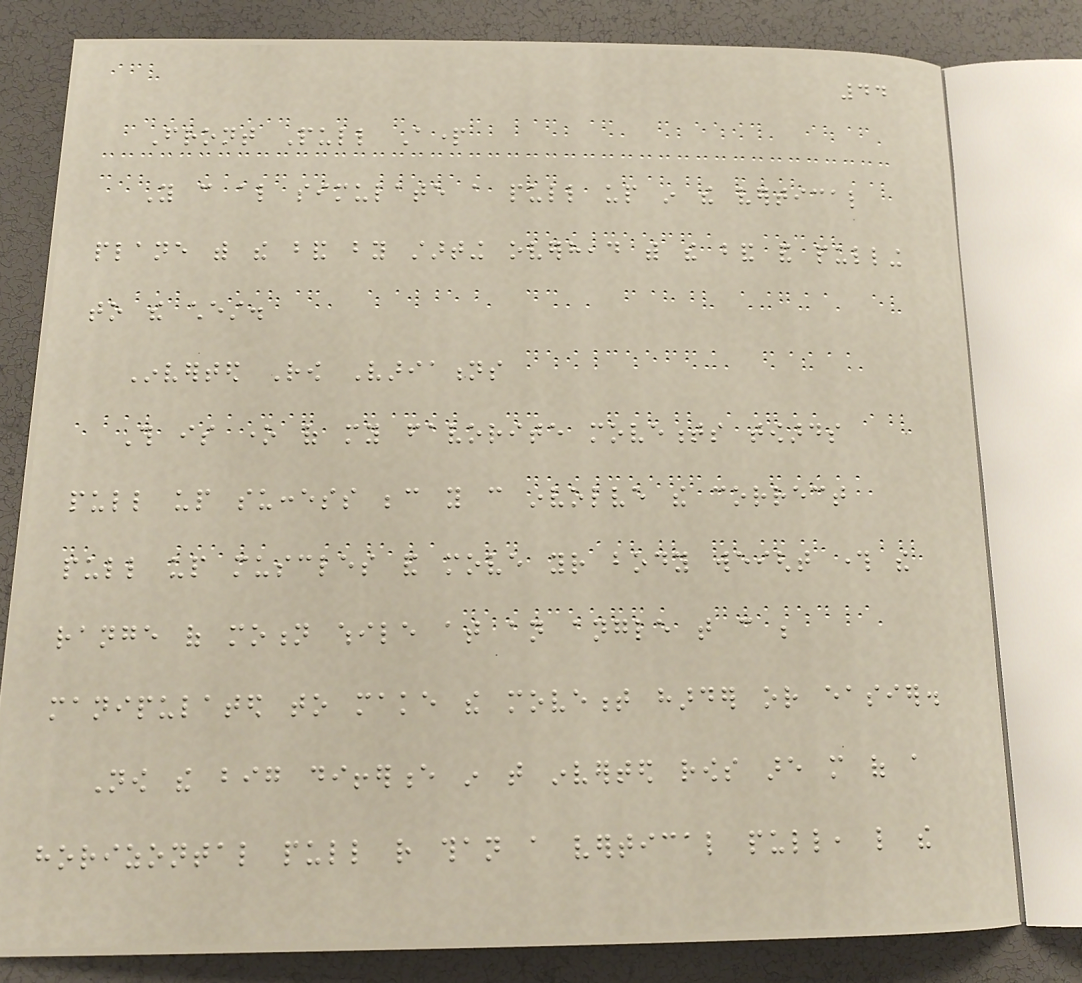44
Front Pull Apart
You can also simulate a pull up in the vertical
plane with the band by starting overhead with the band and pulling
to the chest.
Inverted Row Variations
This is one of my favorite movements towards
pull up success because you can involve the correct
pull up muscles and move your body weight through the
range of motion while at an angle that can be
manipulated to make the movement harder or easier.
Now the big difference in that inverted rows are more of a
horizontal pull rather than a vertical pull, like the
